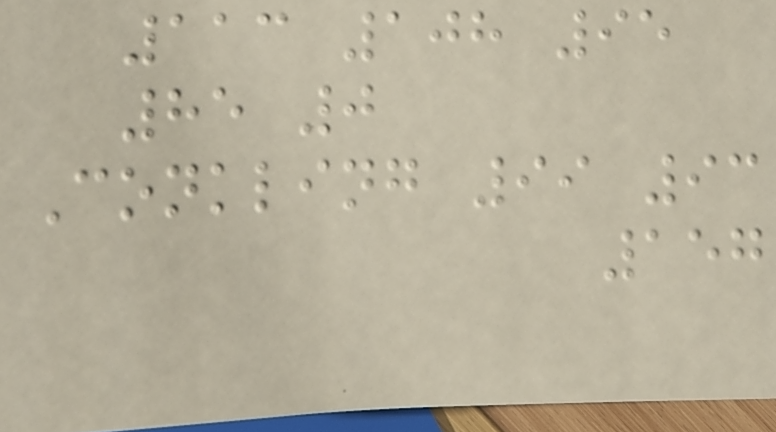113 108 95
85 0
Conkling 99 93
157
